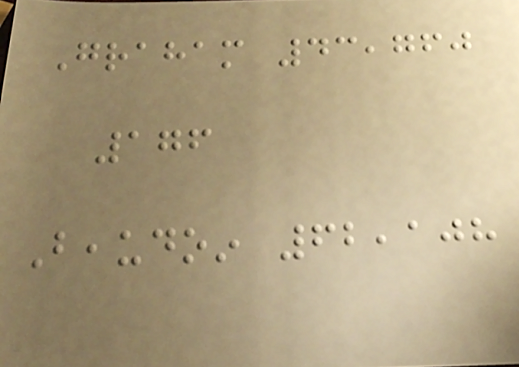Graham 43,760
176
Beaudoin 62,108
